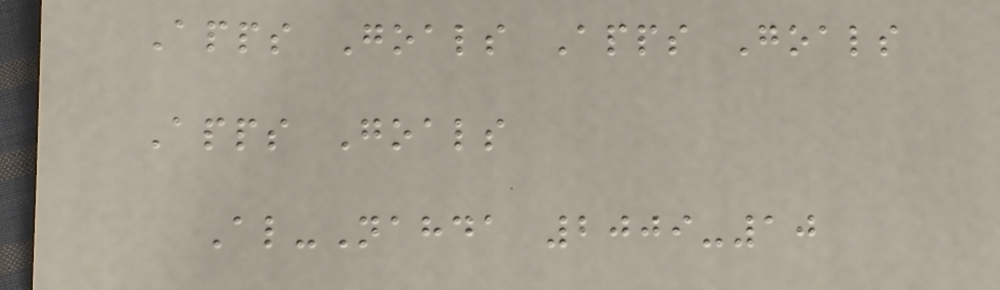Apps Goals Apps Goals
Apps Goals
Al-Nahda 2009-10
